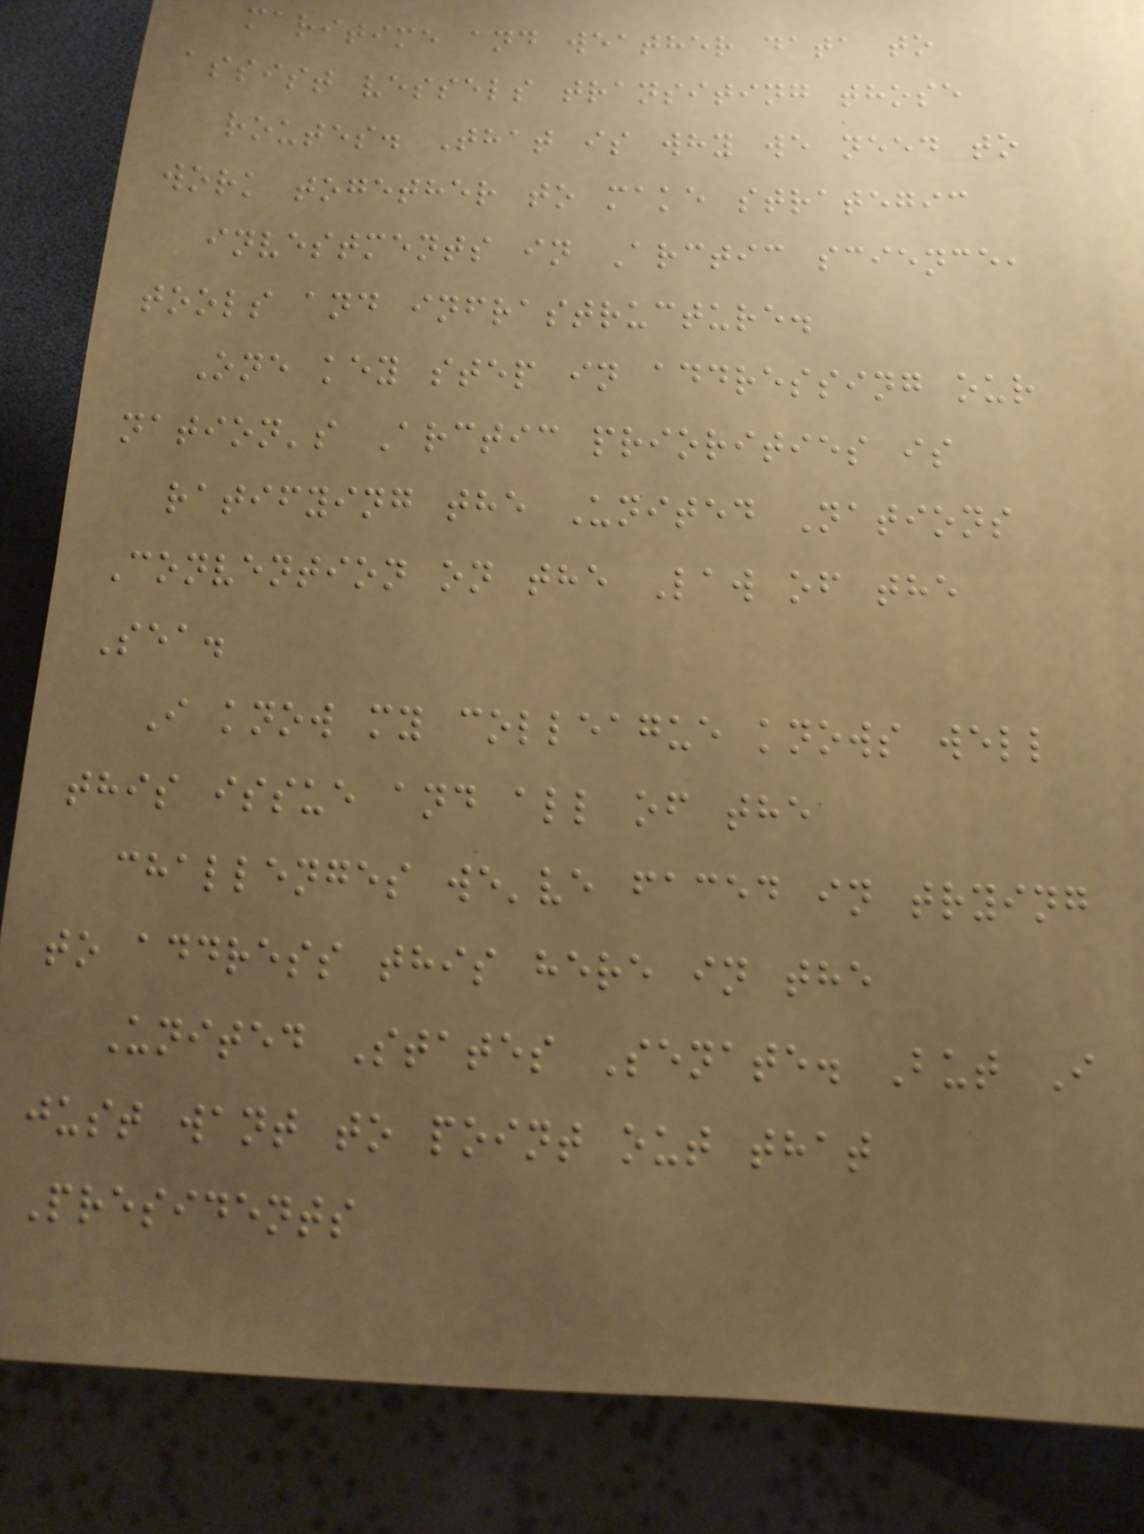maritime and weather data to
assist vessels transiting those
routes. That is why we need to
work together to make strategic
investments in Arctic science,
tools and infrastructure.
One key step in addressing our
nation's Arctic priorities is
ratifying the United Nations
Convention on the Law of the
Sea.
I know my colleague knows well
this issue and all of the
challenges we've faced in trying
to address this here in the
United States Senate. But I
just want to point out that
Presidents
